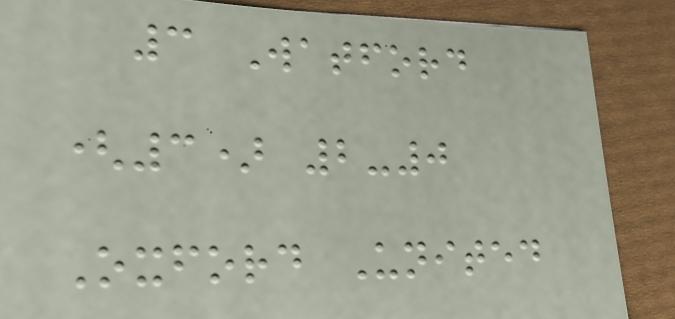3 Watford
(3) 2-0
Oxford United
